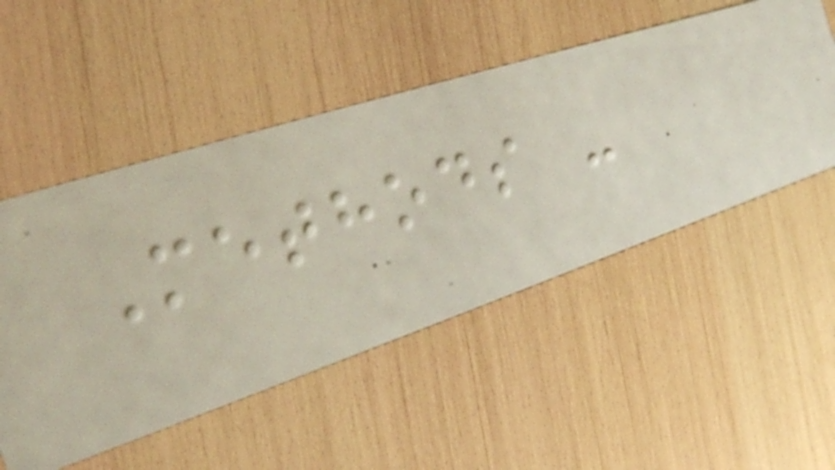Methods -
